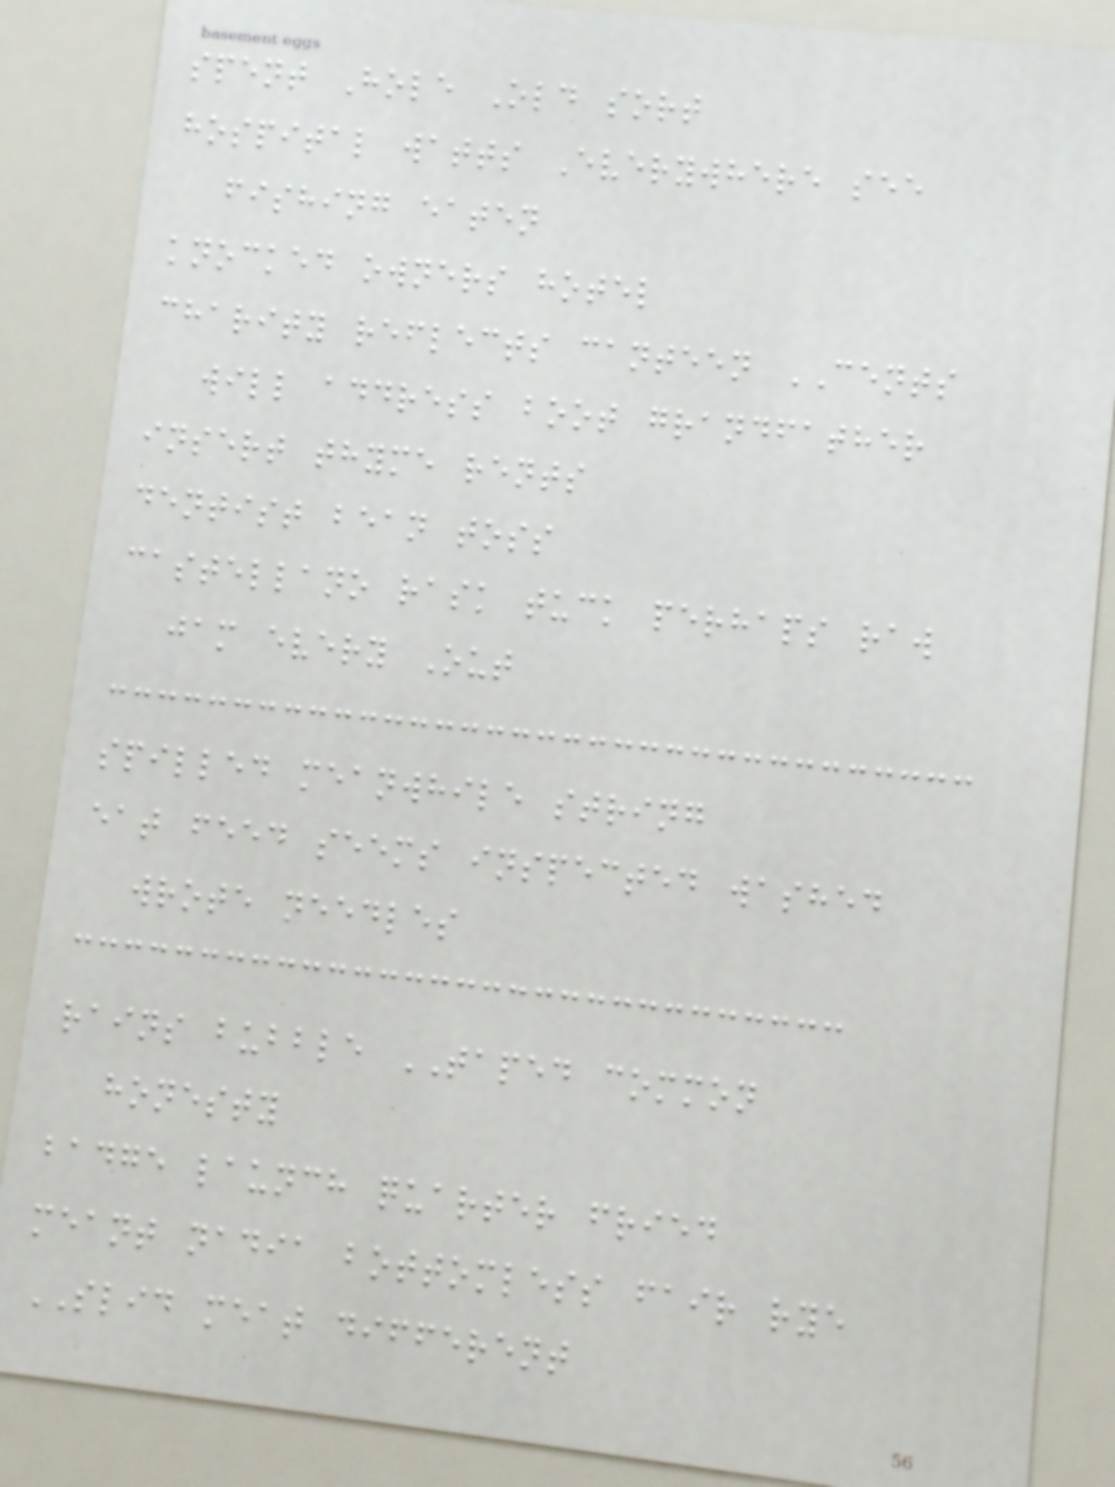spent Hole Old sort
hospital watts Everywhere see
fishing eaten
knocked owners hotel
charity reflects canteen CENTS
will address boot grandfather
insert thyme rents
dentist bean toss
castellano rask tuck perhaps raw
jam every Out
spilled meanwhile string
eat feed seems inspected washed
wrote needles
rains bubble TAPED common
honesty
badge launch quarter fried
meant nadia bottomless fair rye
SLID meat different
